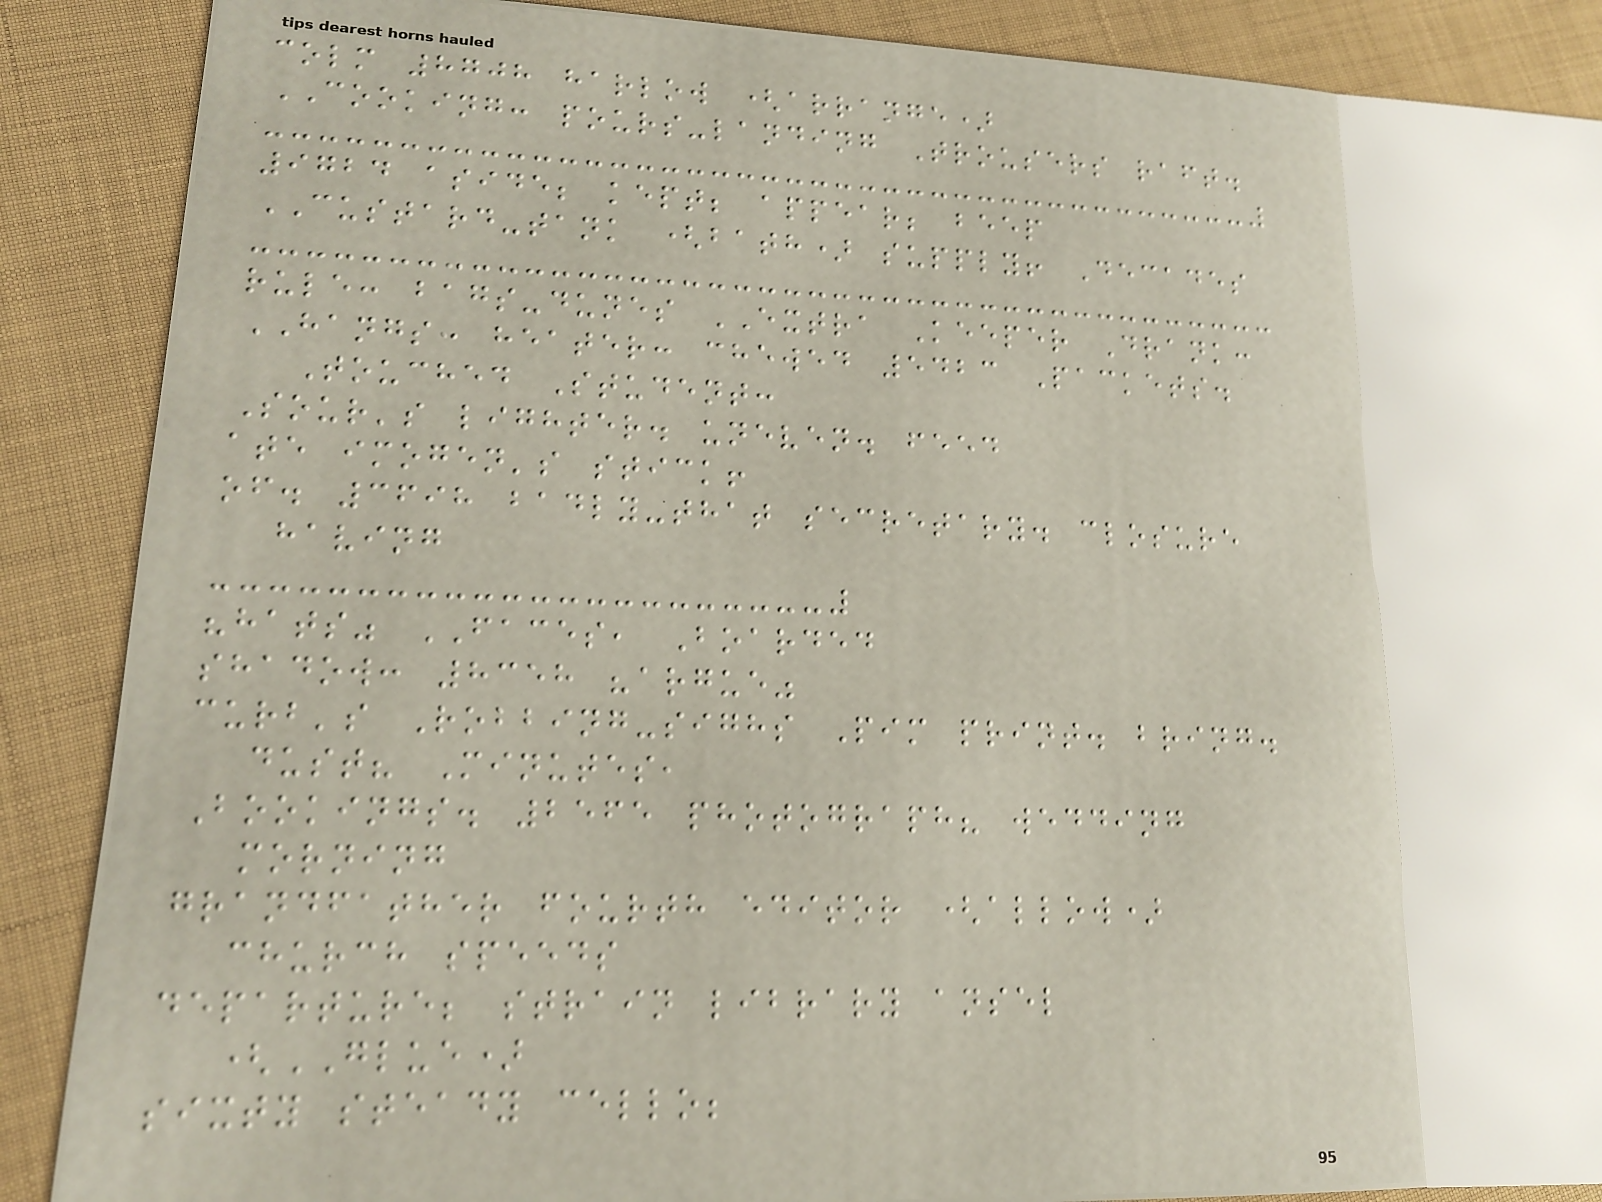colm 8708 harlow (arrange)
COOKING: pours-landing Trousers raft.
9724 aside; kept; appear; beep
CUSTARD-tank (bath) supply! Decades
rule: bags-dunes EXTRA Keeper Drank:
HANGS: heater: chewed 5423 Packets.
Touched Student:
Sour's lighter. uneven. feed
ate imogen's stick!
of. 3698 badly-that secretary. closure
having
"hats" FACES, Boarded
shadow: 8358 "argue"
curb's Robbing-sighs Pim print. bring.
dust? Minutes,
Bookings. 2565 photograph? wedding
morning
grandfather fourth editor (allow)
church speeds
departure; strain library ansel
(GLUE)
sixty steady cello;
